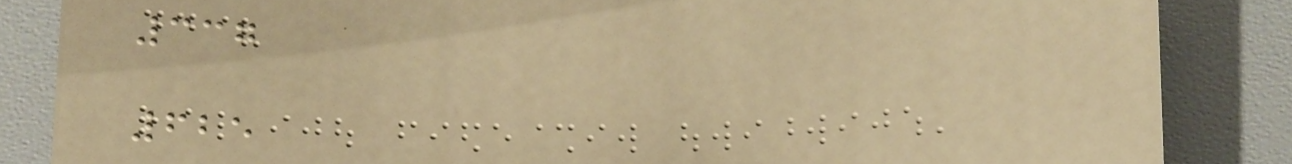337
625
